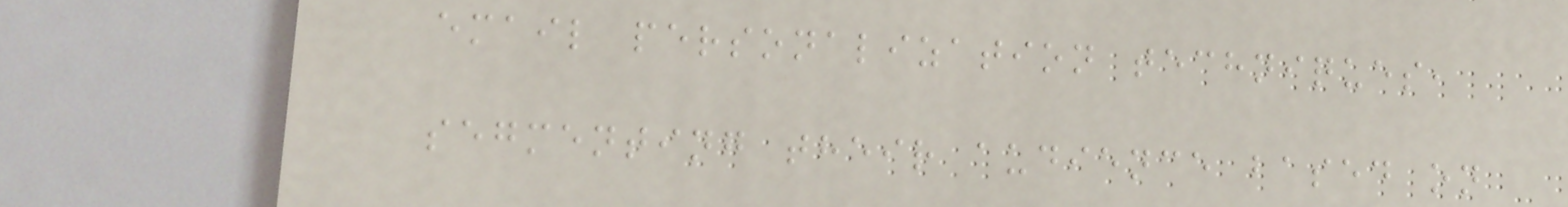email personalization techniques,
segmenting their audience based on
